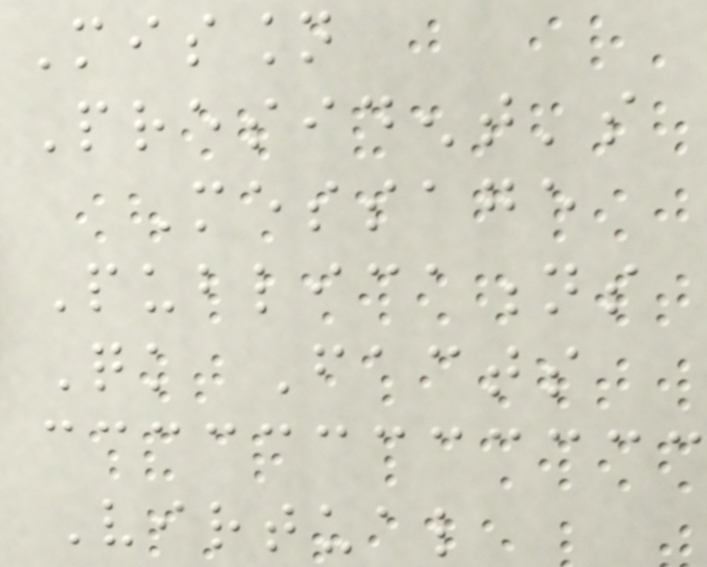Mission
President's
Message
Publications
Quick Facts
Virtual
